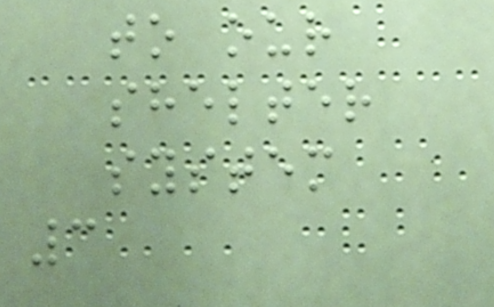to our
shelter
system
3
